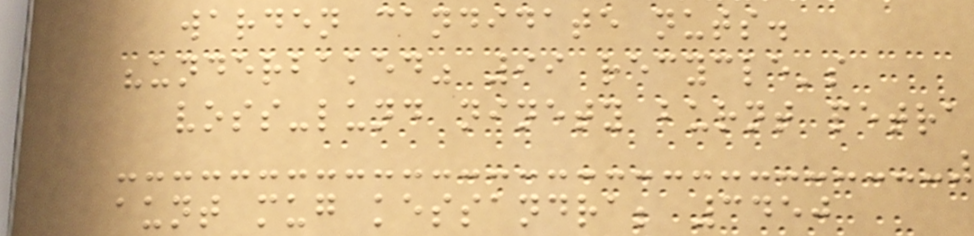warden candidate nuts.
"underbaked" 99 recycle's
voss-lund ninety burnt petra
aunt mug kessandra; 3450
